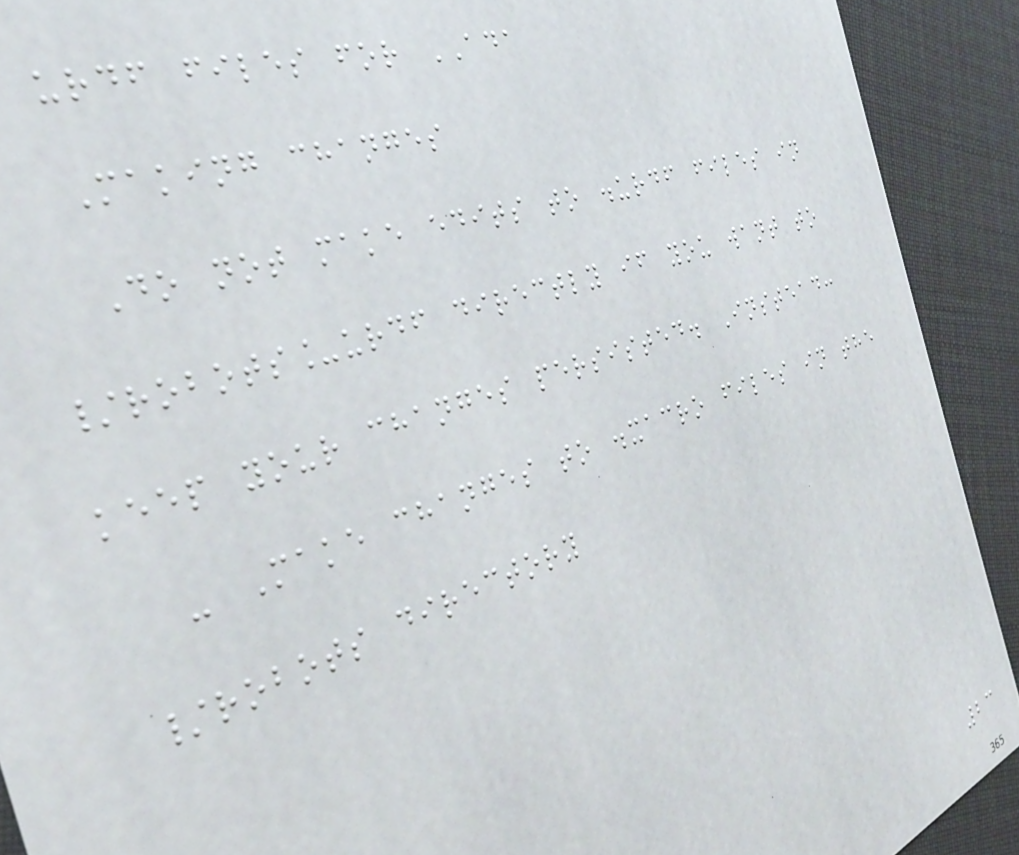urdf files for ADA
Making changes
Do not make edits to .urdf files in
/robots_urdf directly if you want to
keep your changes persisted. Instead:
- Make changes to .xacro files in the
/robots directory
23
